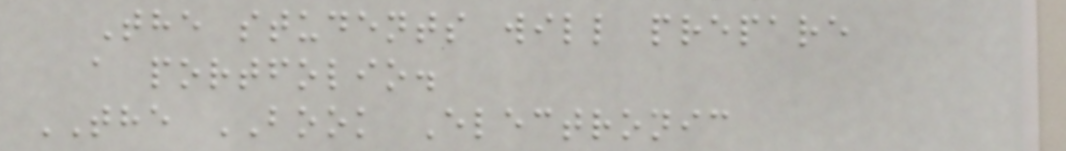The students will prepare
a portfolio.
THE BOOK Electronic
